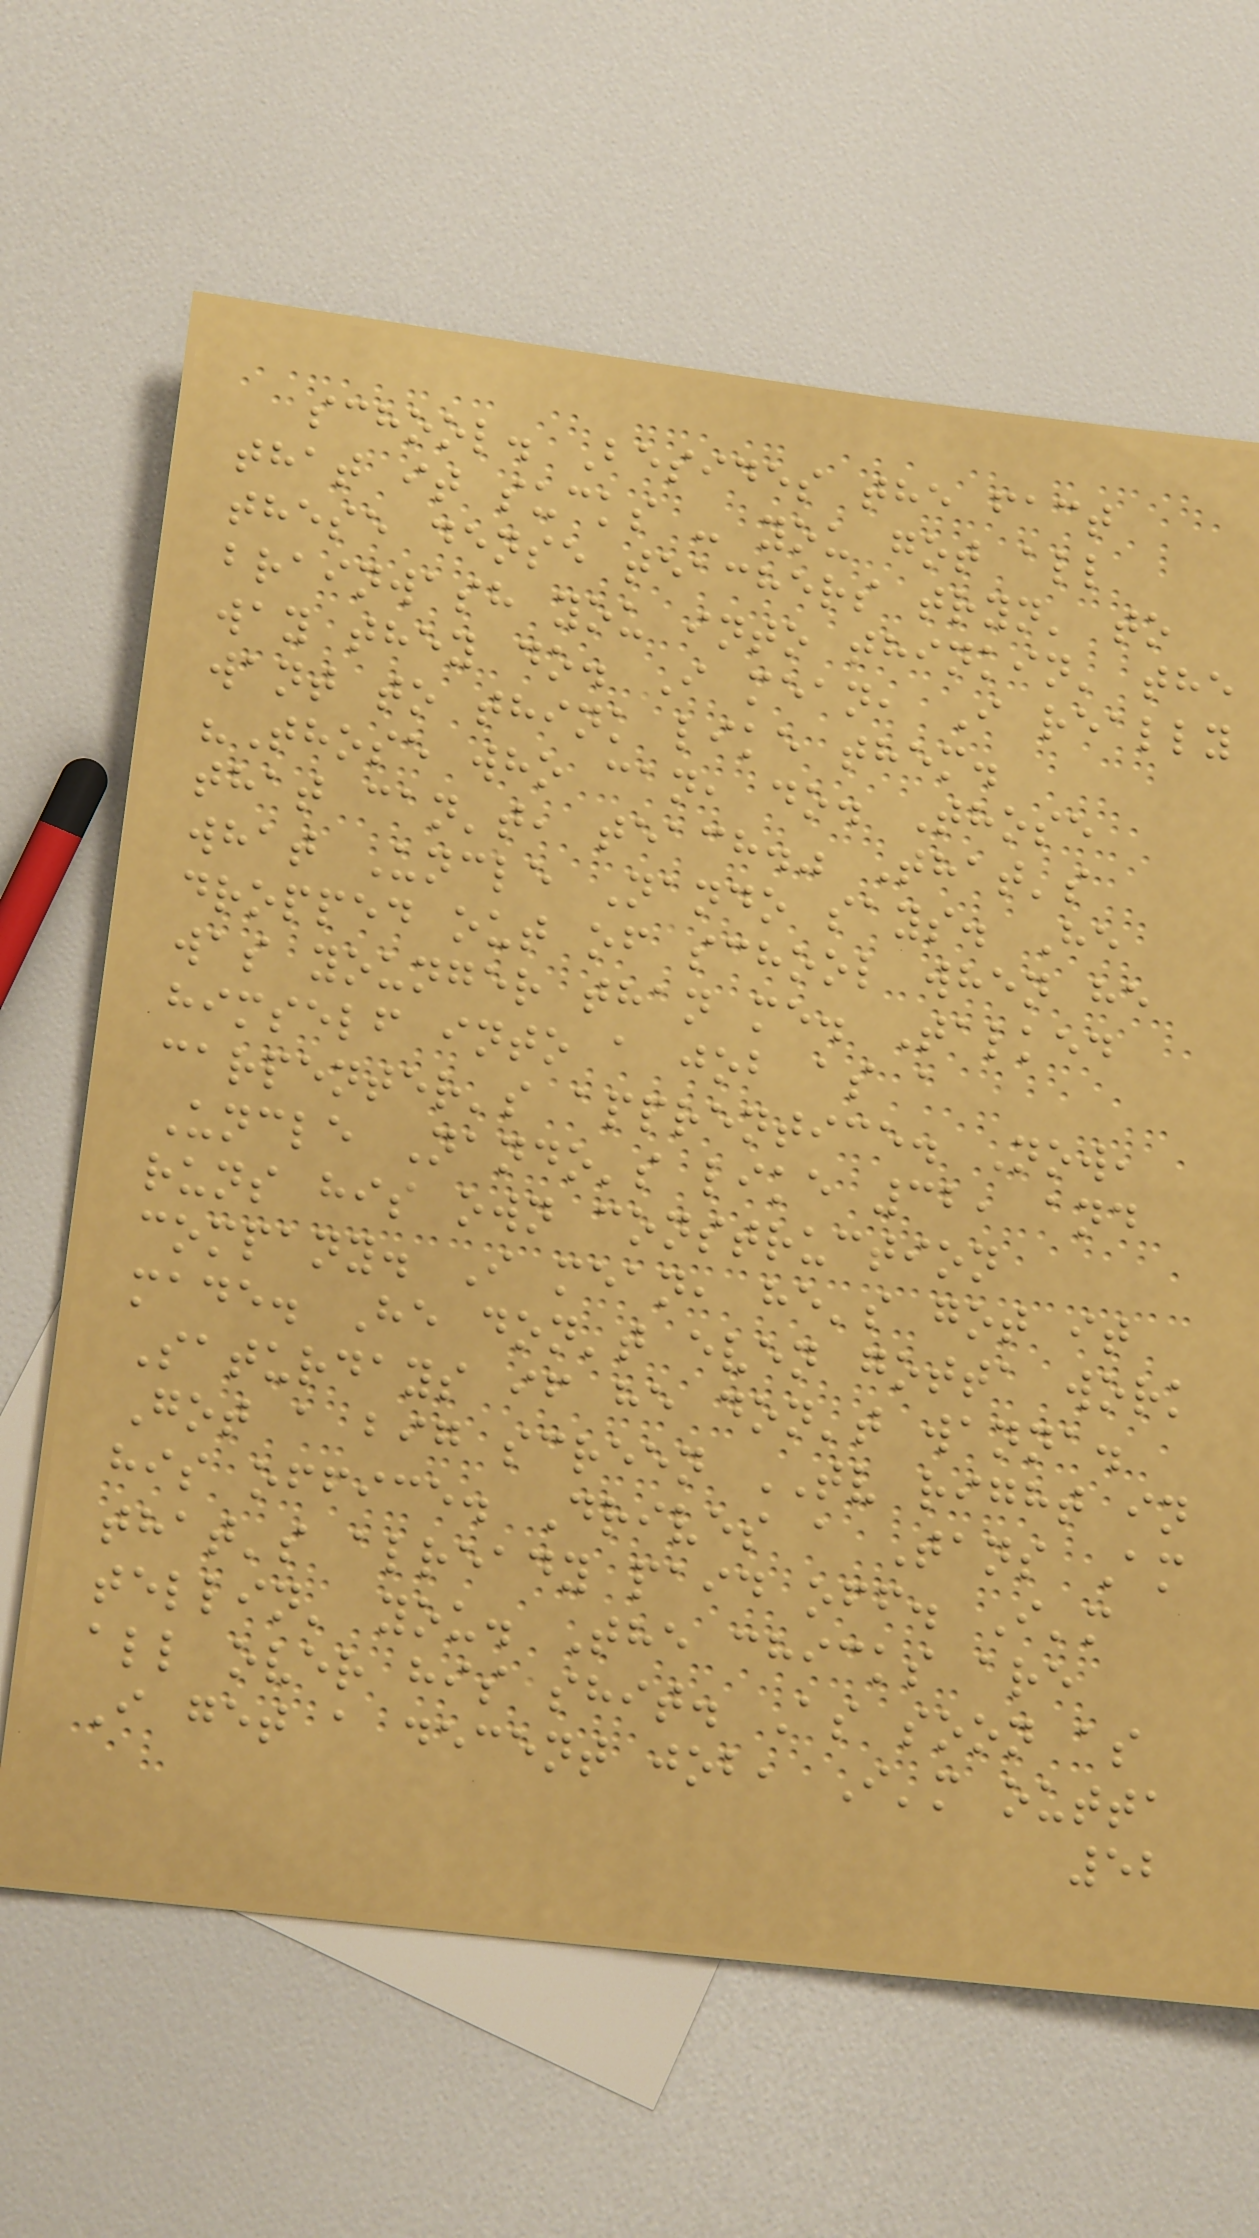school. Besides the fact
that it sucks - you got all
these dense teachers tryn' to
brainwash you into thinkin' the
way they do. I mean, I really
want to think like them.
"Those who can, do. Those
that can't, teach." That's
what Uncle Nando says. He
dropped out of school when he
was younger than me. Talked
himself into a job as a
carpenter's apprentice. Now,
Uncle Nando's like 32, and
runs his own construction
company. I mean, he's got it
made. He don't even gotta work
Saturdays if he don't wanna.
Got a big screen TV right in
his office. Drives a Tans Am
that's already paid off. I'm
tellin' you. The chicks are
all over his shit. As soon as
I get a decent job, I'm outta
52
